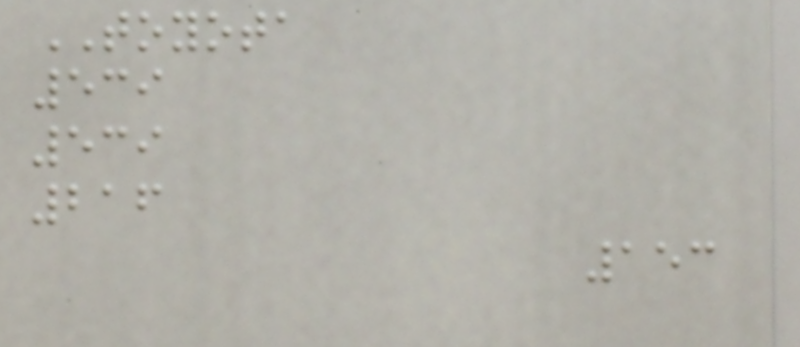TOYOTA
539
539
216
153
